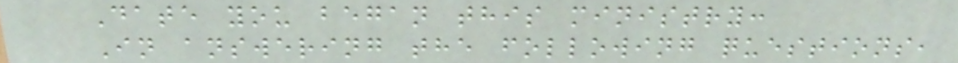Date you began this ministry:
In answering the following questions,
